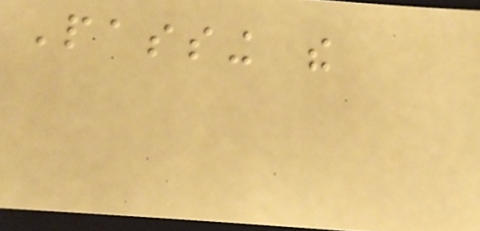Passing the
